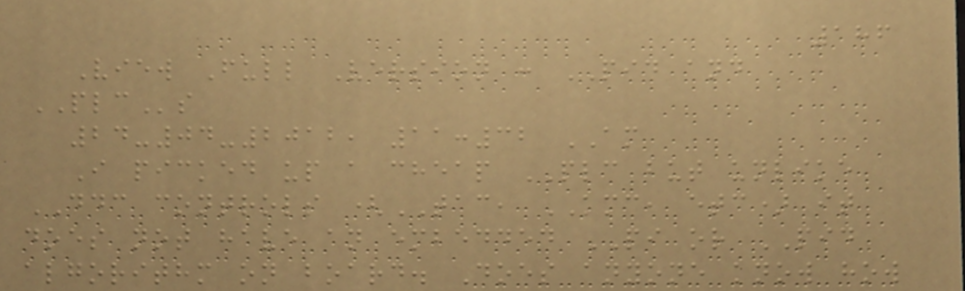186
View Full Version : PID and
PLCs
24-04-2012, 11:32 AM
I picked up a cheap PLC but unlike
DDC controls (TAC, KMC, etc) it
does not have an embedded PI or PID
algorithm on board. Does anyone know how
